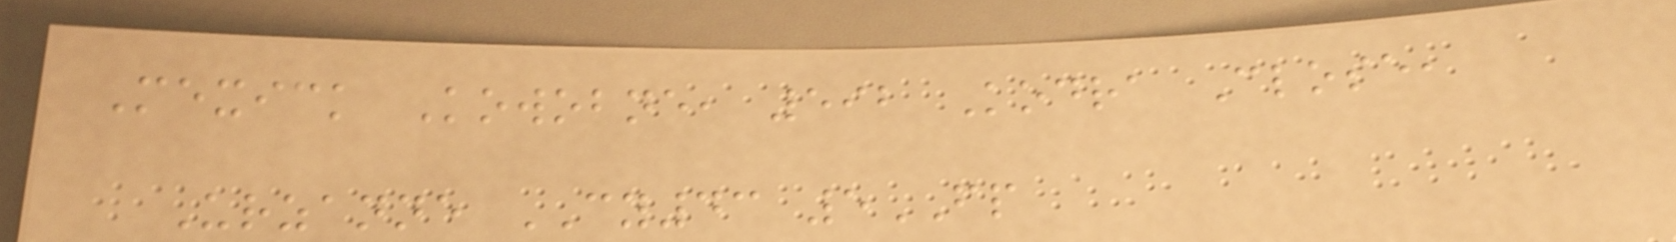Mexick Kowobne, 592 Kodra Close,
Urzanne CY43 5FP
